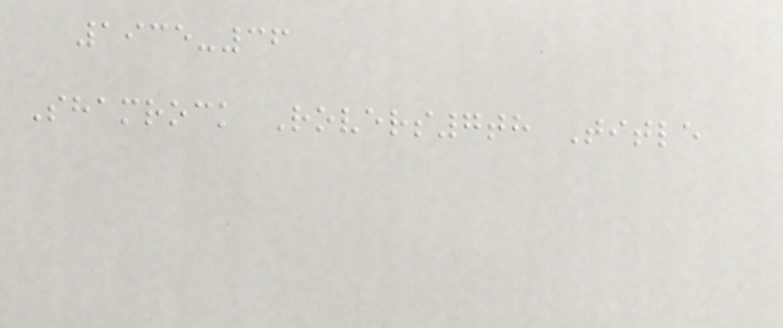1935-36
Shamrock Rovers7th Title
